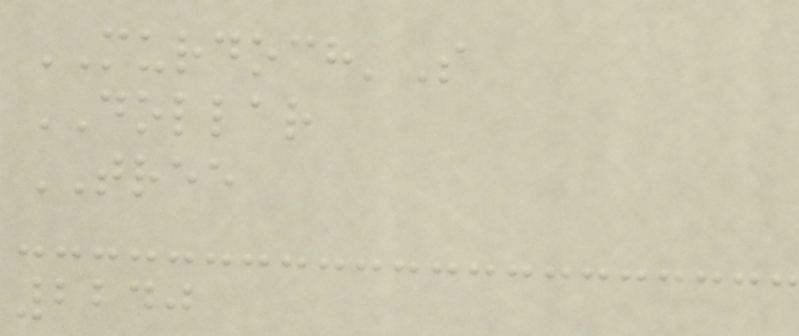MURDOCH'S
DOLLAR
TREE
2240
